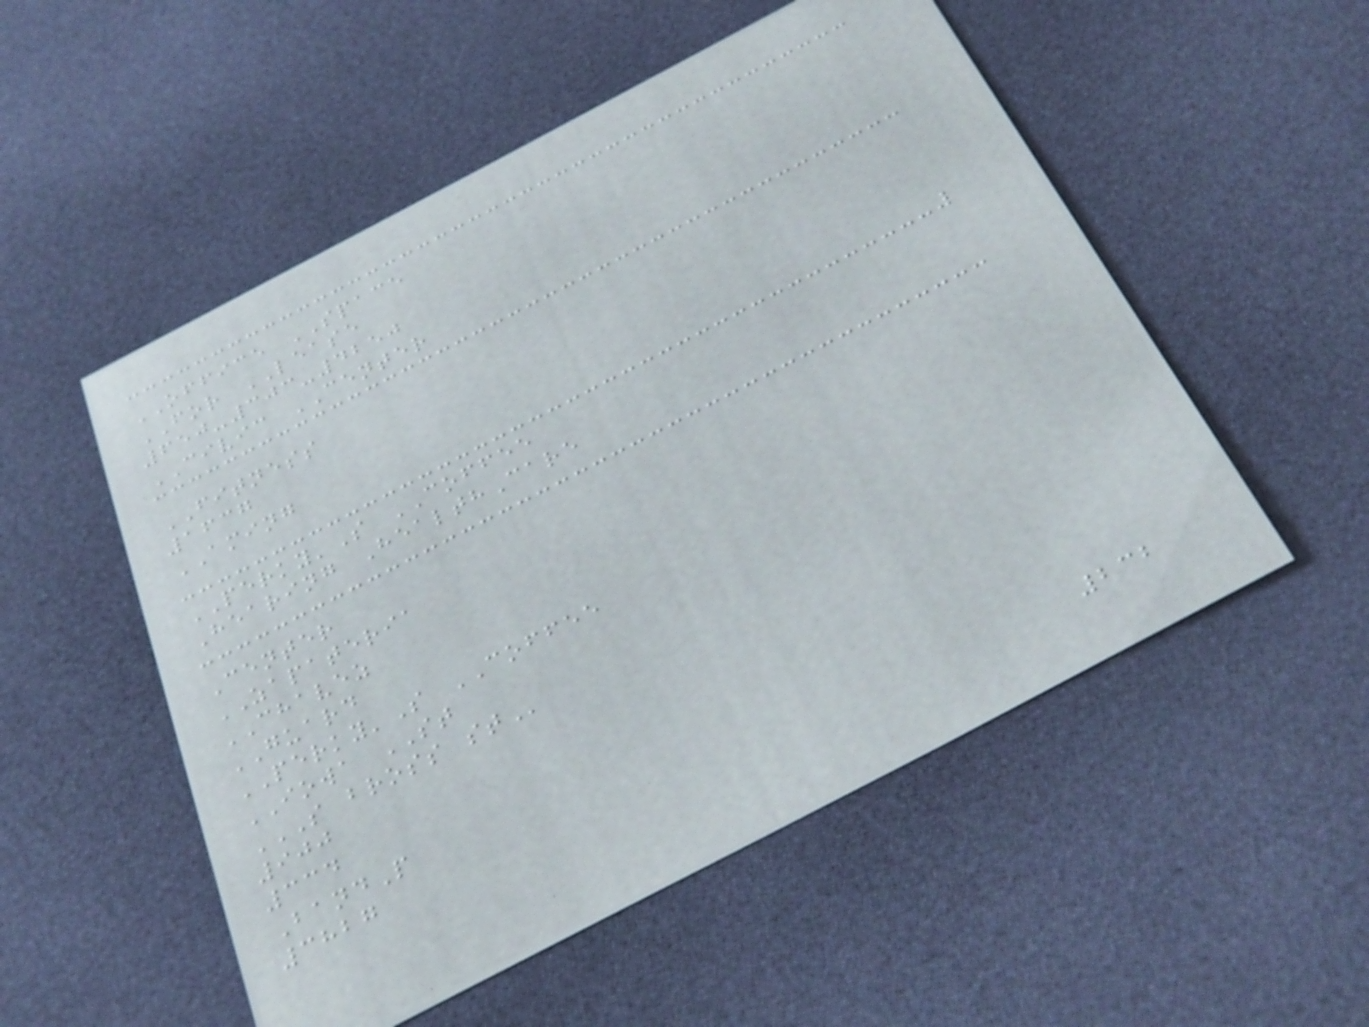OFFICE SPACE
FOR LEASE
650-303-4250
CIVIC CENTER
FITNESS
1637
AMING
PERKY'S COFFEE
Hearing HealthCare
Center
ZAPATERIA
CHAVEZ
GUARD
PERKY'S COFFEE
IOWA ST
S BROSS ST
900
334
BandP
3827
232
